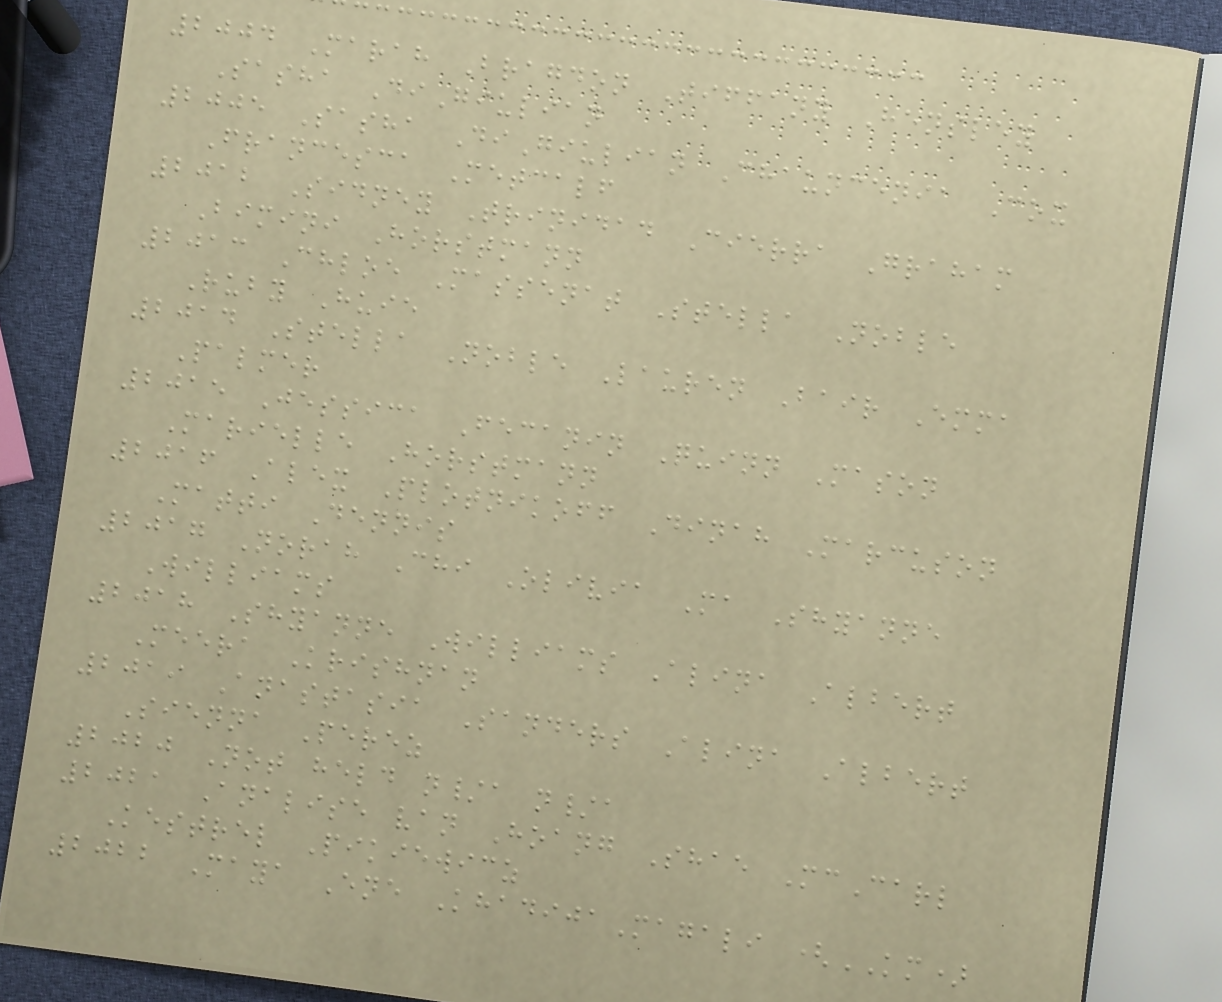2004 Marah Bragdon Tiffany Hensley
Sasha DiGiulian
2005 Sasha DiGiulian Chauncenia Cox
Francesca Metcalf
2012 Sidney Trinidad Cierra Graham
Bimini Horstmann
2013 Chloe Massenat Stella Noble
Ruby Huie
2014 Stella Noble Lauren Bair Emma
Palmer
2015 Jessica Fecanin Quinn Mason
Marielle Horstmann
2016 Alex Plotnikoff Dinah Marcuson
Matti Dennis
2017 Norah Chi Olivia Ma Shyanne
Williams
2018 Shyanne Williams Alina Albert
Meera Krishnan
2019 Anastasia Sanders Alina Albert
Sienna Perez
2020 Not held n/a n/a
2021 Analise van Hoang Shae McCarl
Kestrel Pikiewicz
2022 Maya Ene KhadijaMagali (KM)
